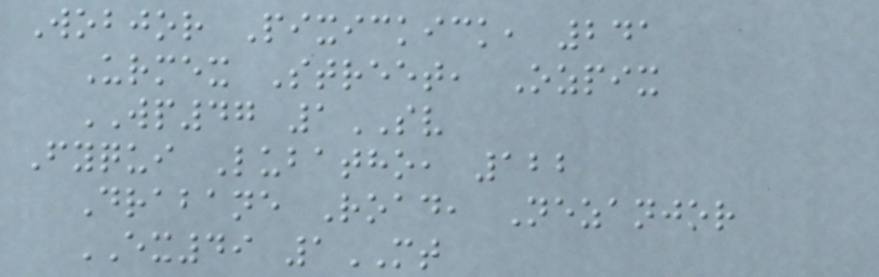Wobjor Pixickick, 241
Urmex Street, Ozpix
WP47 1SV
Fyqui Lubatho, 122
Drabane Road, Nezanjor
EX49 1MT
